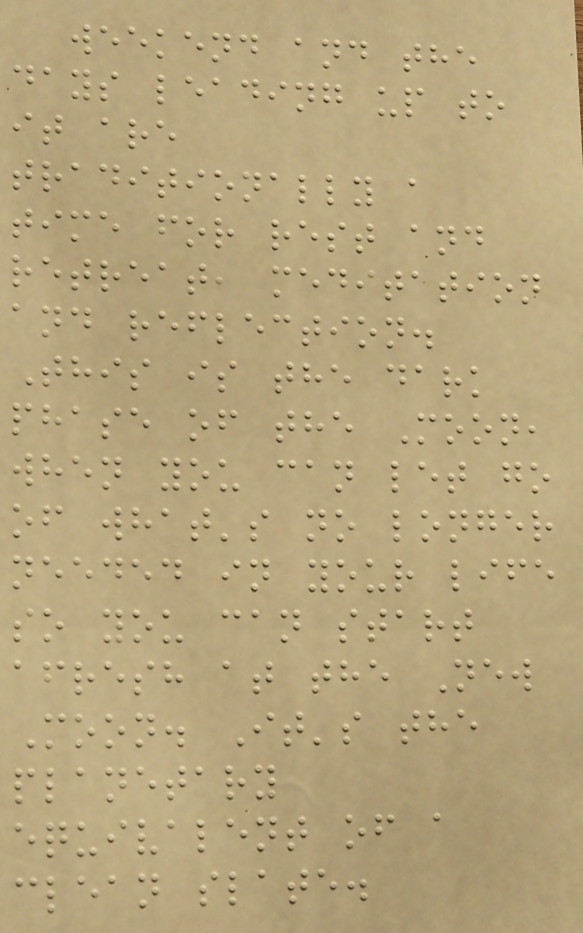weekend and the
days leading up to
it are
traditionally a
time for rest and
retreat, meditation
and reflection.
This is the dark
phase of the Moon,
when you can let go
of what's no longer
needed in your life
so you can start
afresh at the New
Moon. It's the
planetary
equivalent of a
clean slate.
